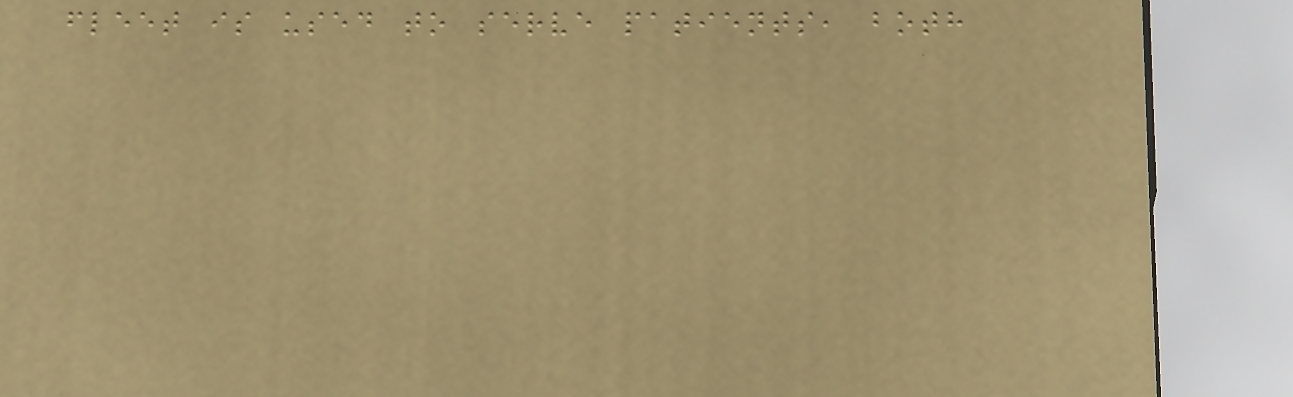fleet is used to serve patients, both
